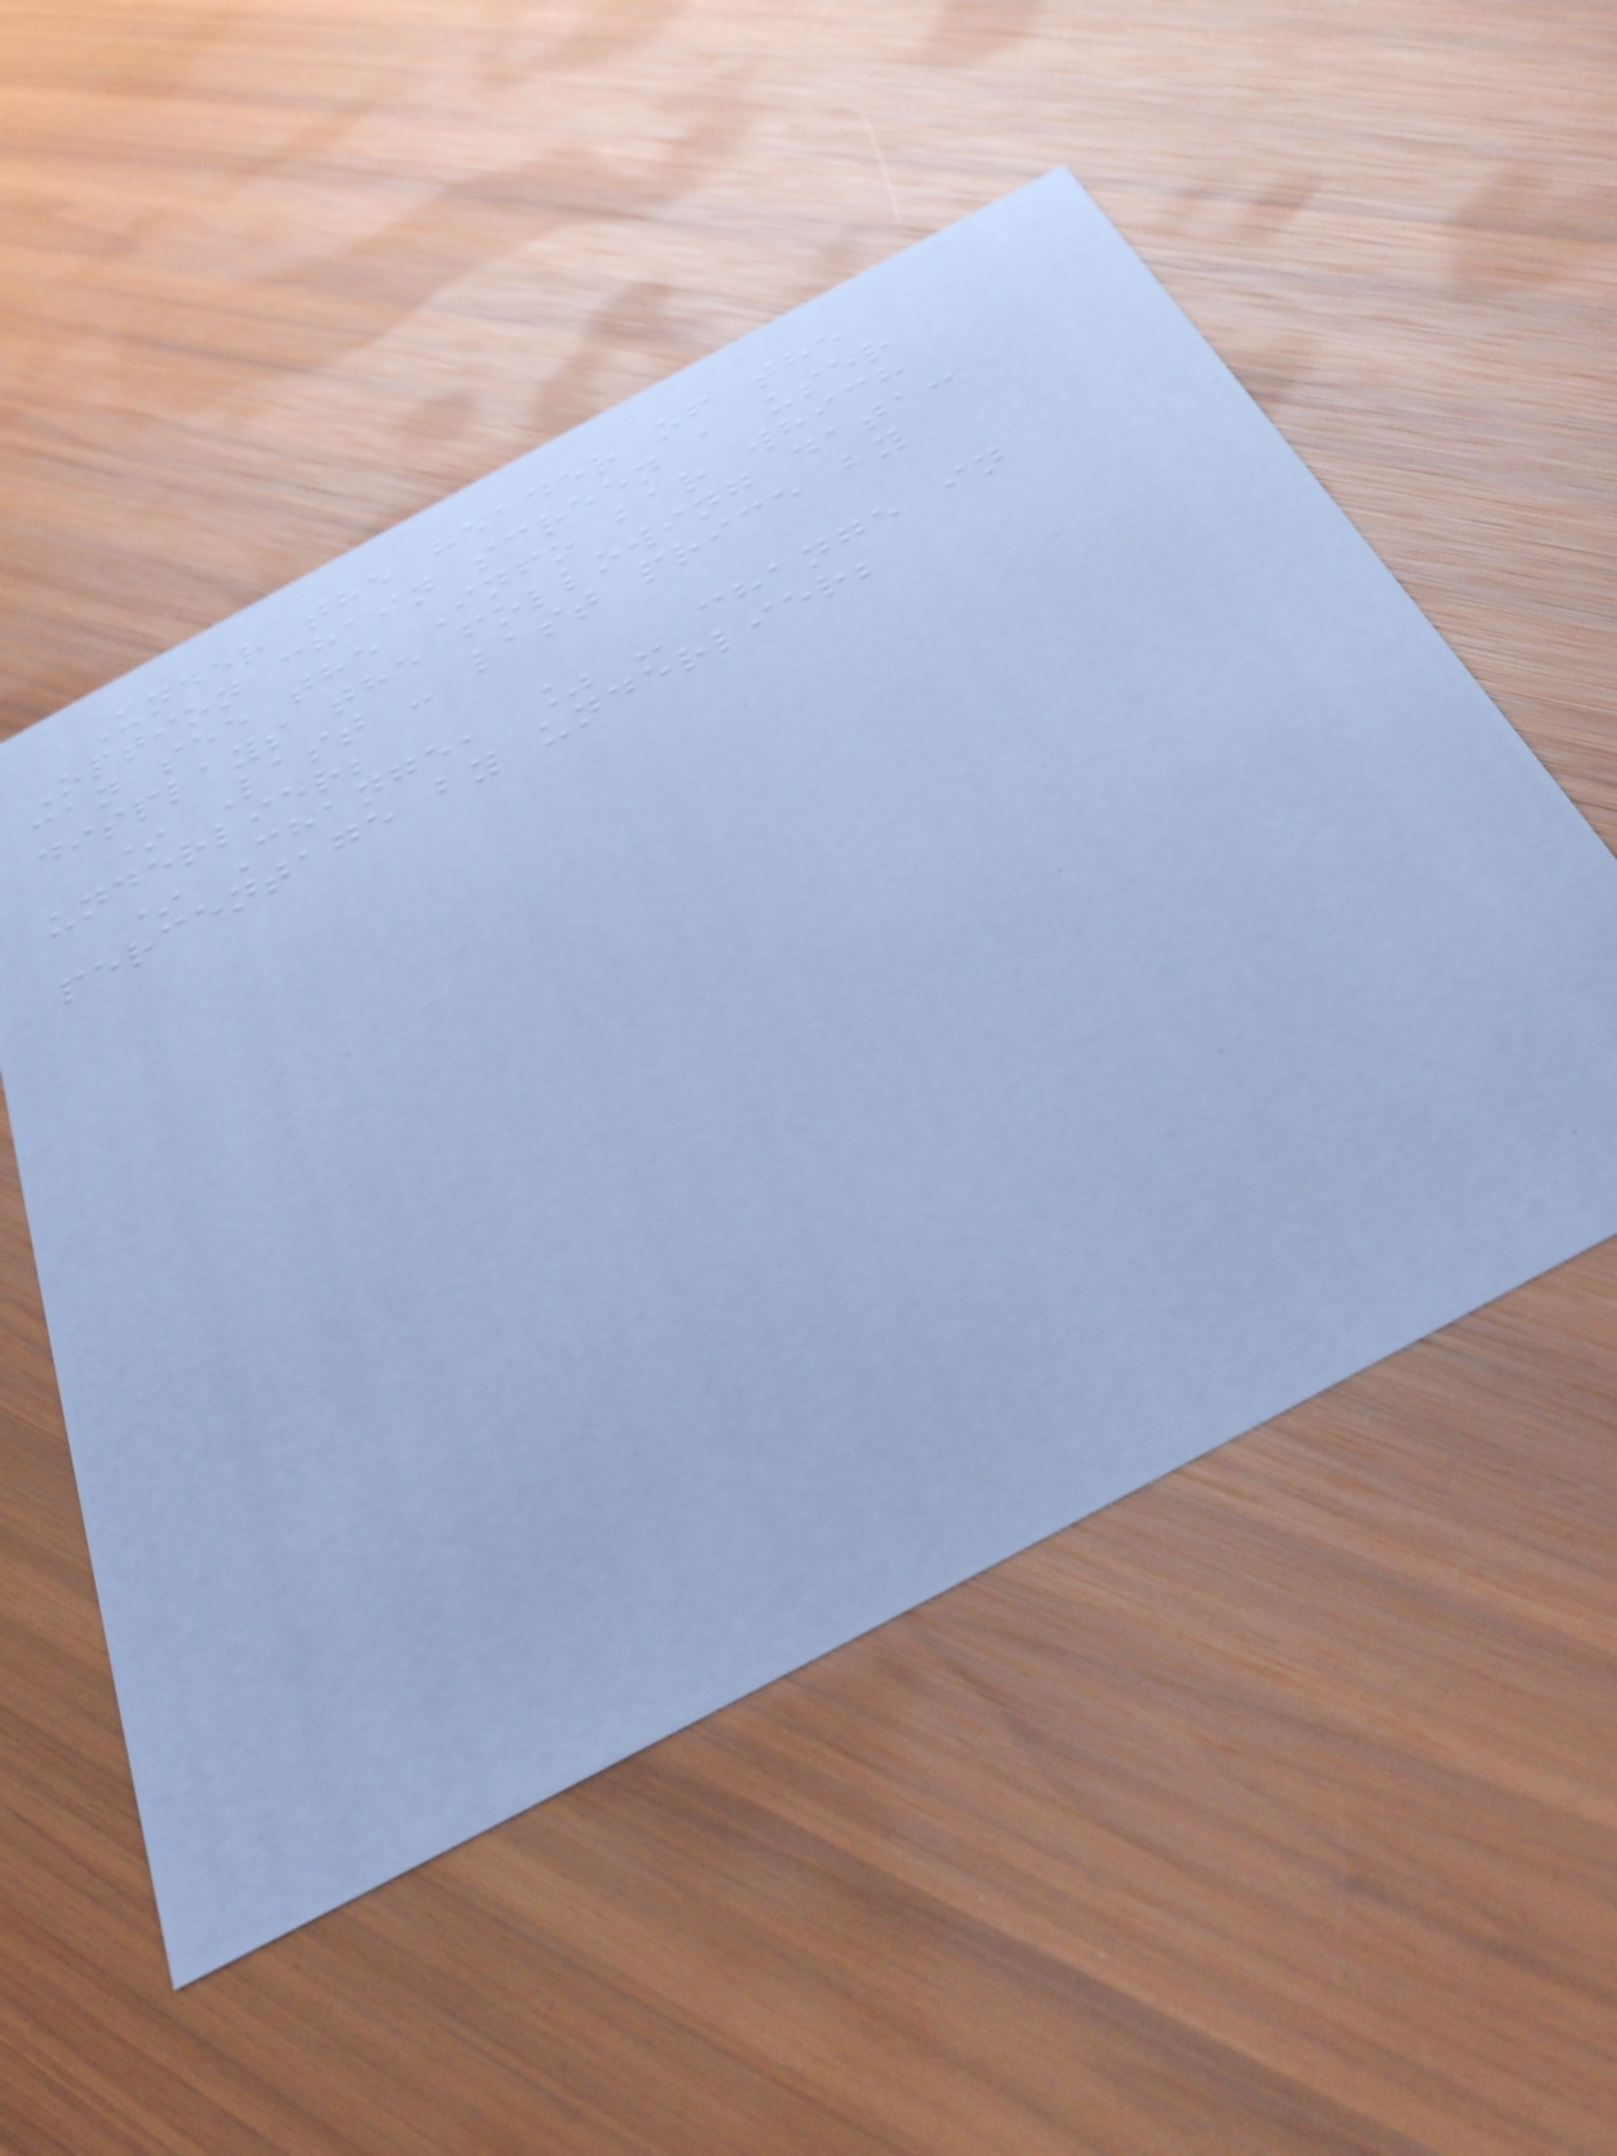Under the header of the
Option chain screen a user
can see the Info bar which
displays the following data:
* Last - last price by
underlier;
* Change, % - change in
percentage by underlier;
